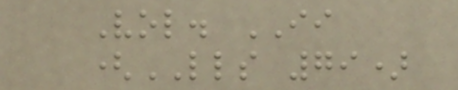Vol. II
(LLS 79)
